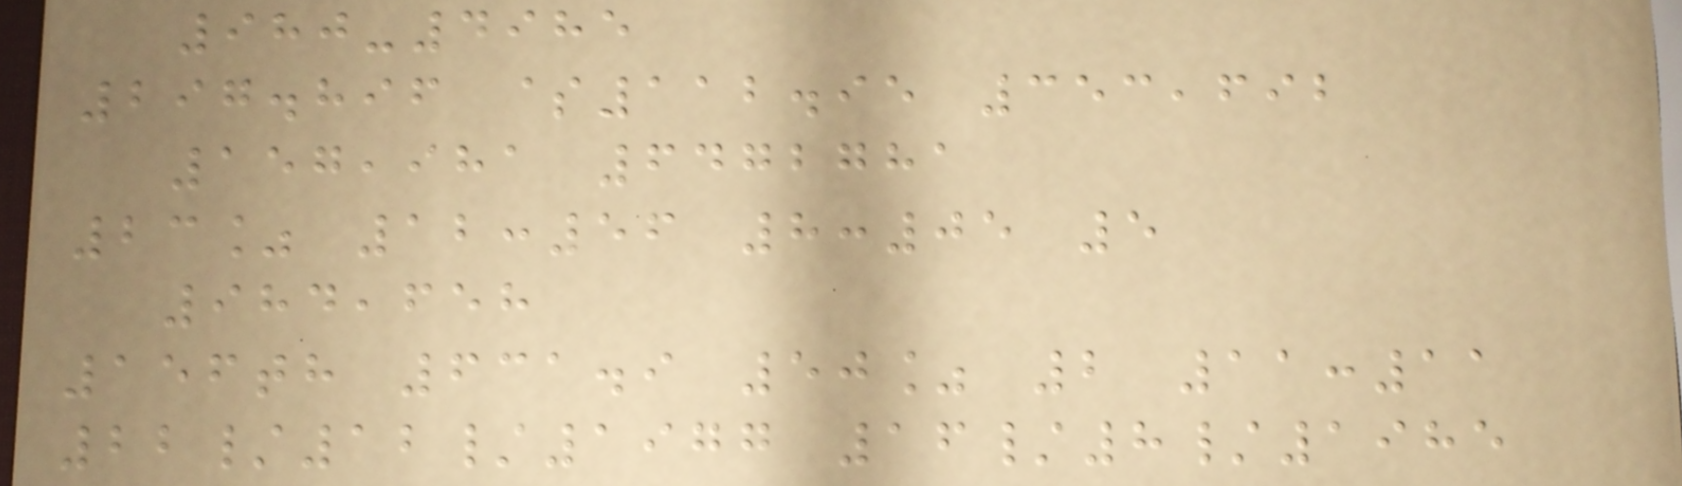980-4985
297.896 $112.95 353,692
157,981 6472781
23% 12:56 8:05 5
984,658
156th 631.9 50% 2 11:11
22/12/1977 16/8/1985
